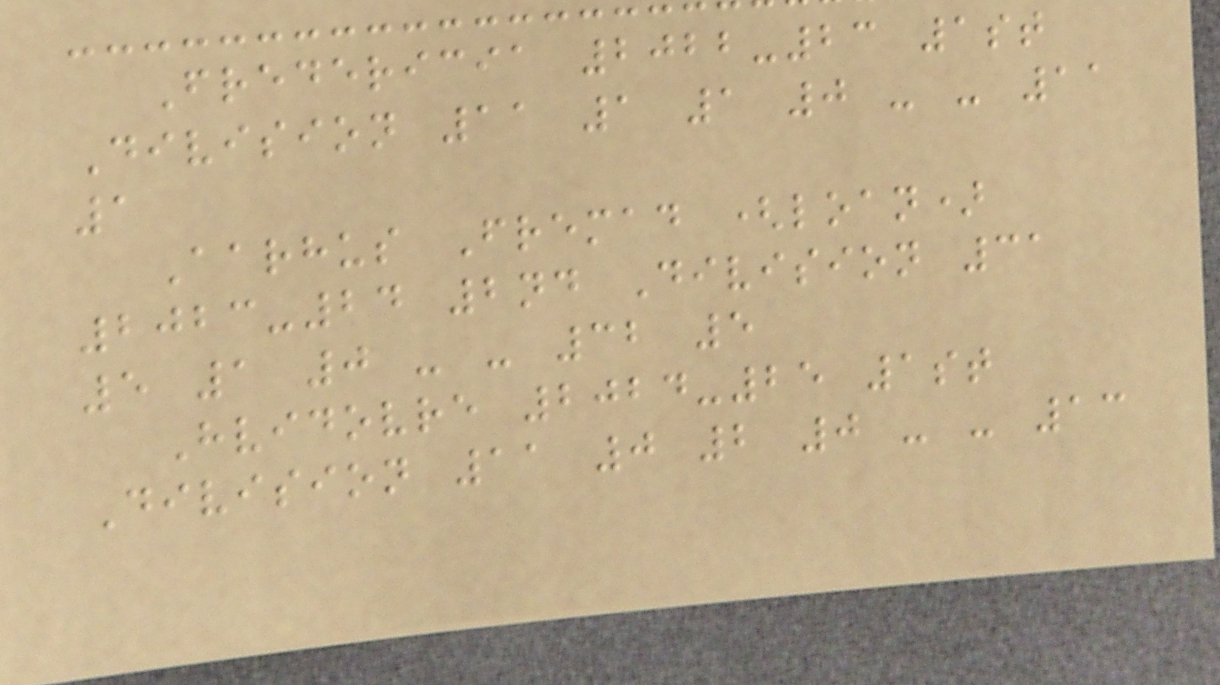Fredericia 2022-23 1st
Division 11 1 1 0 - - 11
1
Aarhus Fremad (loan)
2023-24 2nd Division 31
5 1 0 - - 32 5
Hvidovre 2024-25 1st
Division 11 0 2 0 - - 13
